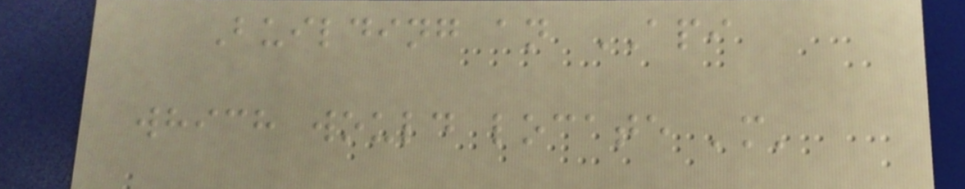Building an API
which would locate 'm'
